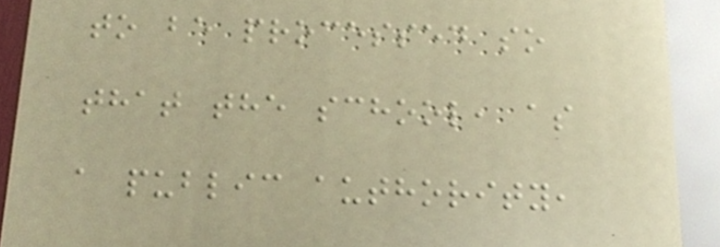to be processed so
that the school, as
a public authority,
